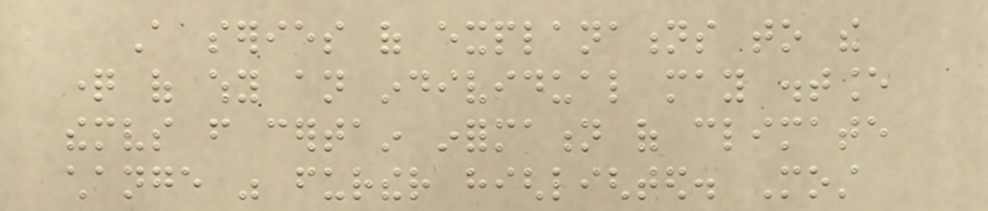A series of explanations to the
question of why an individual may distance
themselves from certain information of climate
change was further highlighted. Most
